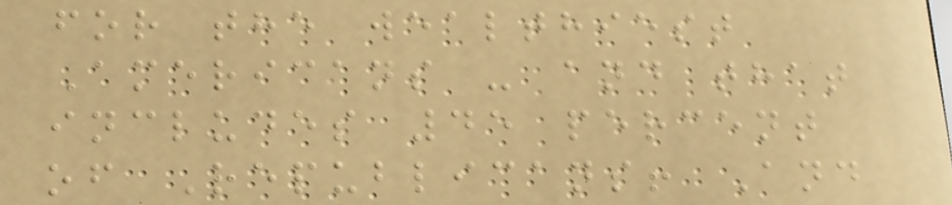for the wealthiest
Americans - and that
includes 45 percent
of Republicans! And
